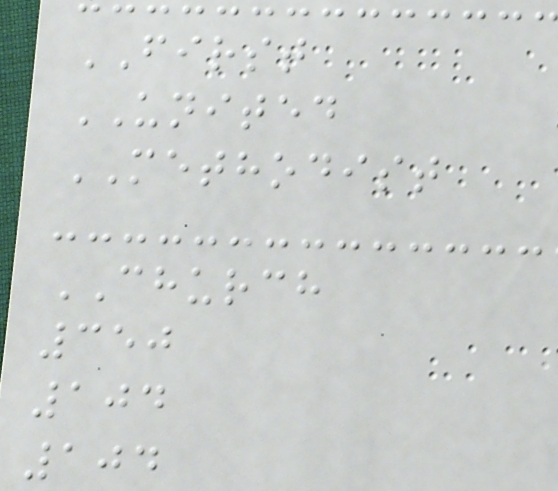FIRST
UNITED
METHODIST
CHURCH
350
104
104
